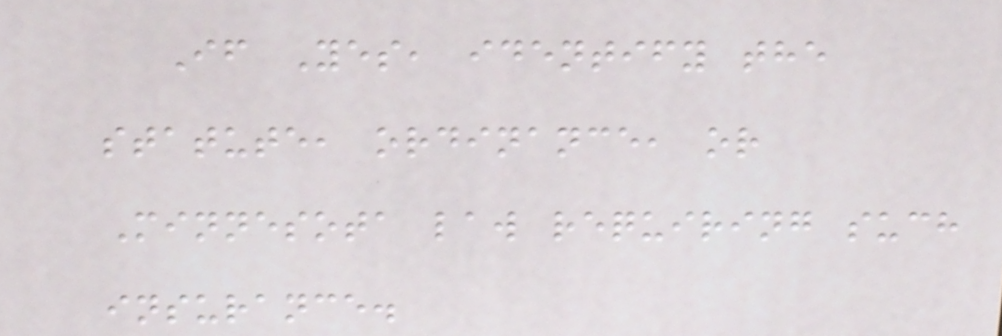If Yes, identify the
statute, ordinance, or
Minnesota law requiring such
insurance.
